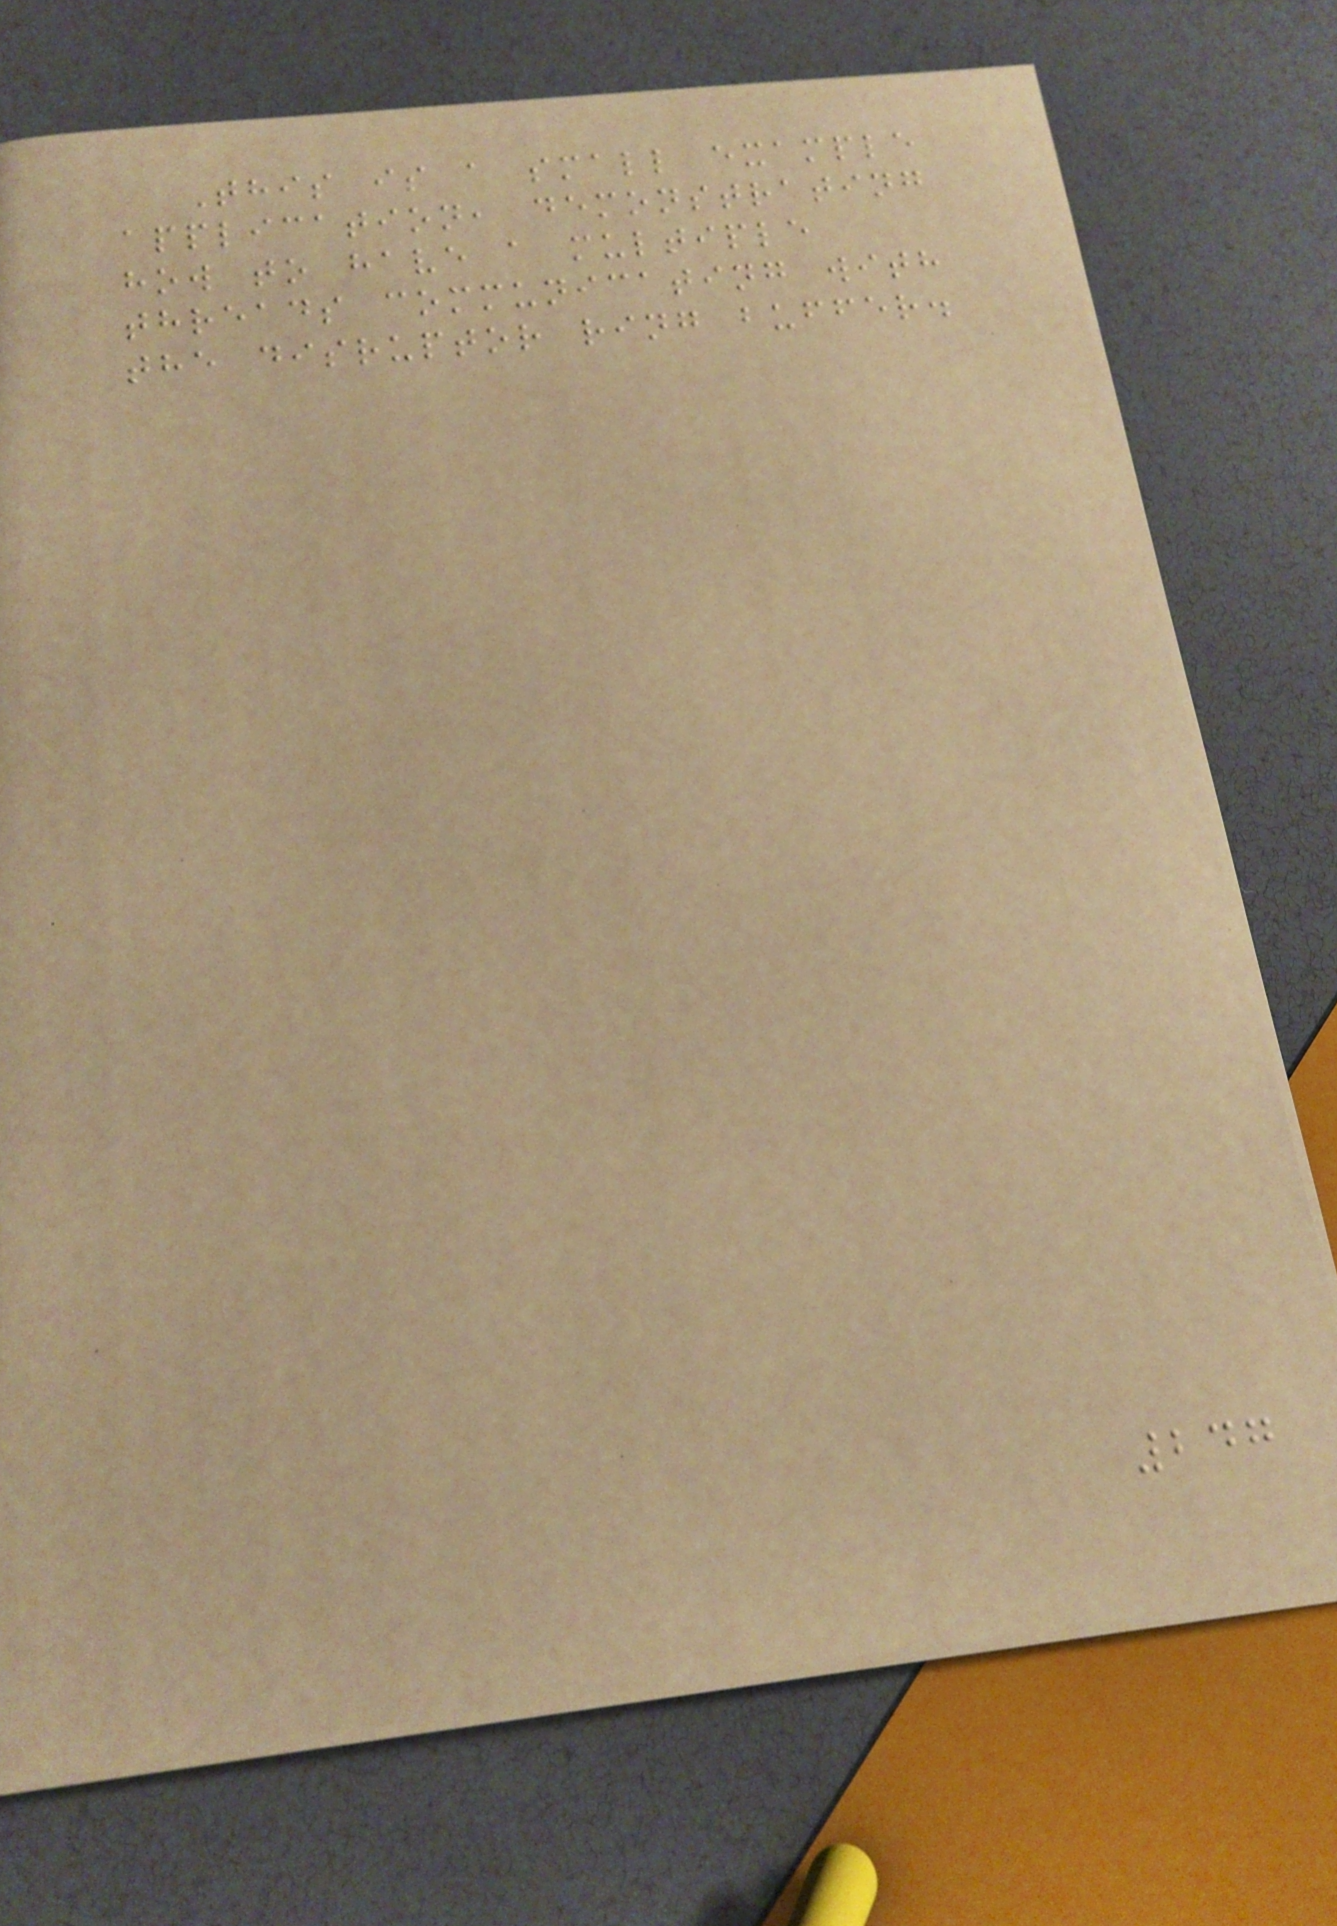This is a small example
application, demonstrating
how to have a multiple
threads communicating with
the disruptor ring buffer.
247
